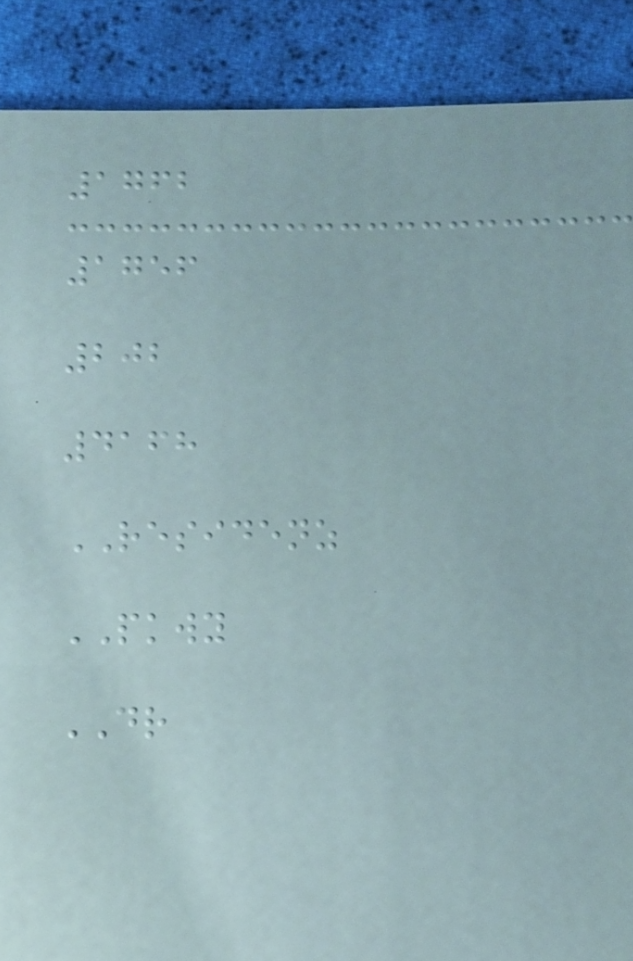1762
1756
202
4168
RESIDENZ
PKWY
DR
